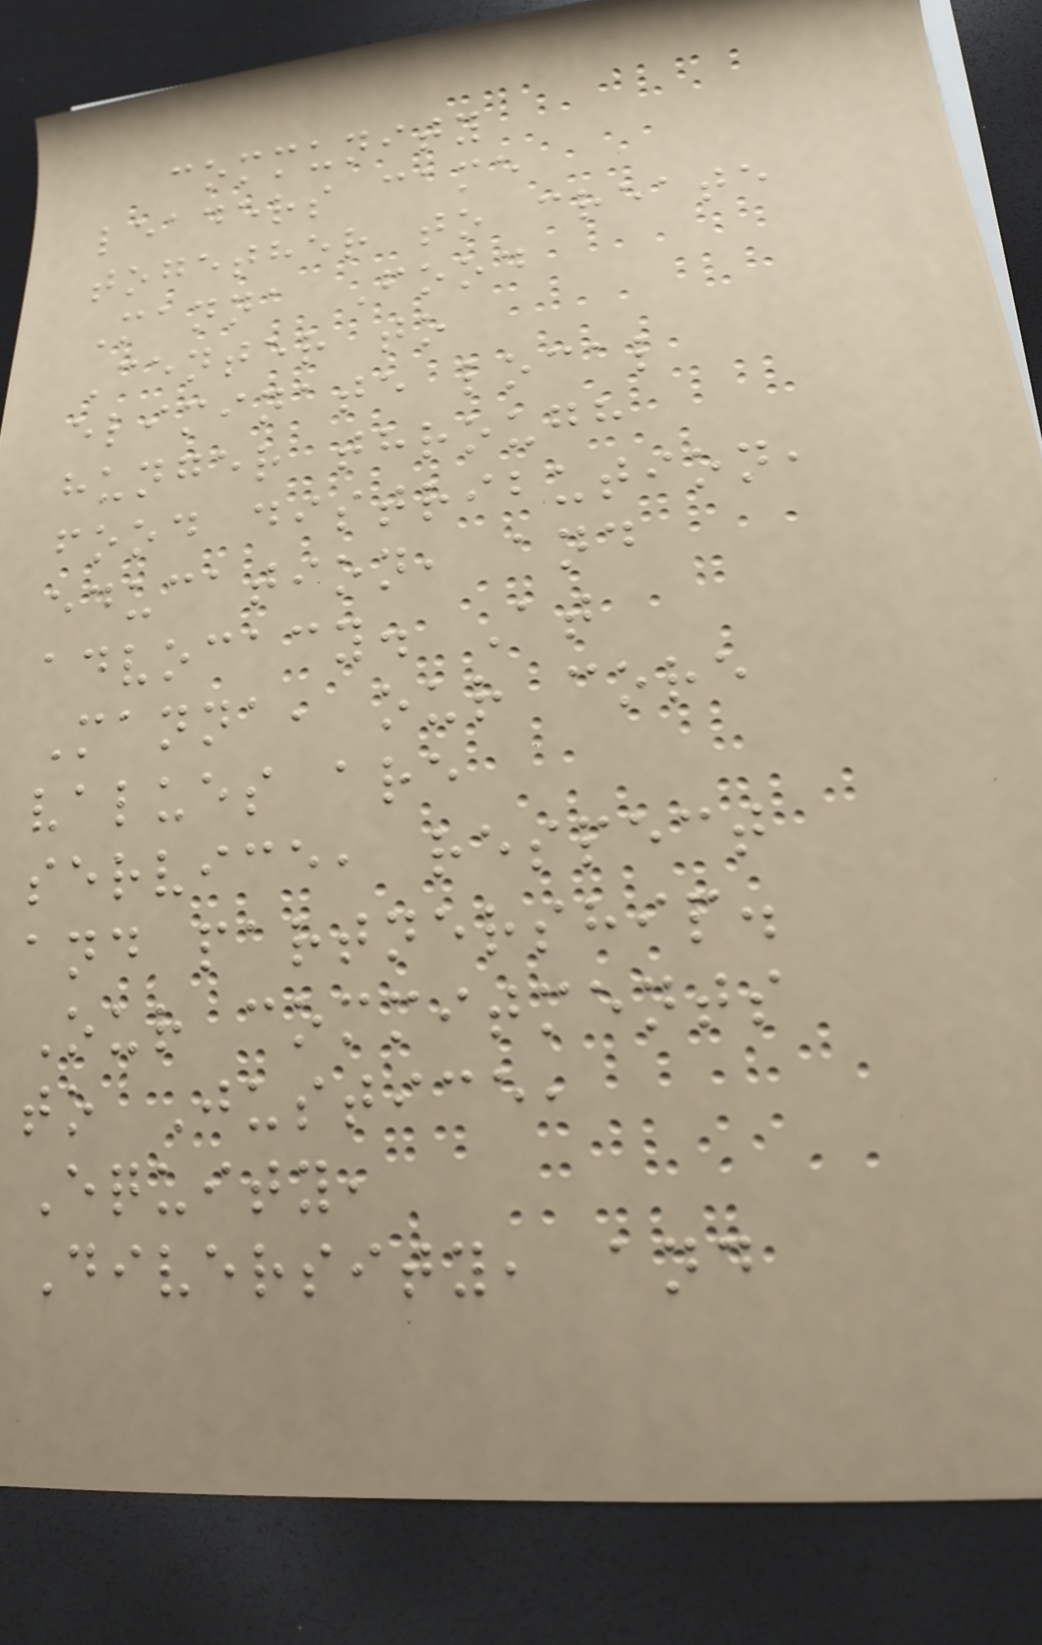community
leaders came
together to create
Manna Food
Center to
eliminate local
hunger through
food distribution,
education, and
advocacy. At
Manna, our core
values are
service, respect
and partnership.
Our commitments
to Justice,
Equity,
Diversity, and
